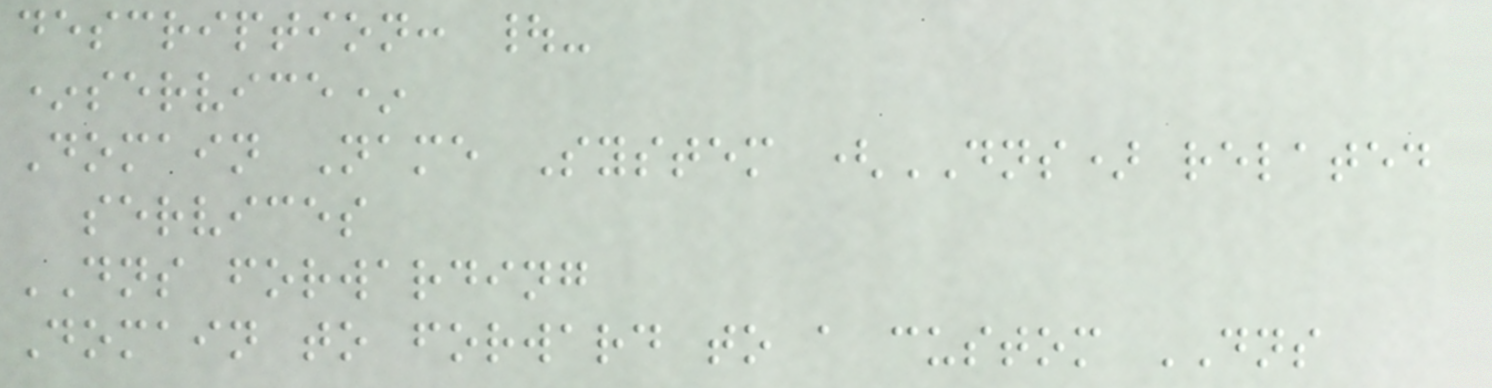description: |-
*service*
Domain Name System (DNS) related
services
DNS forwarding
Domain to forward to a custom DNS
